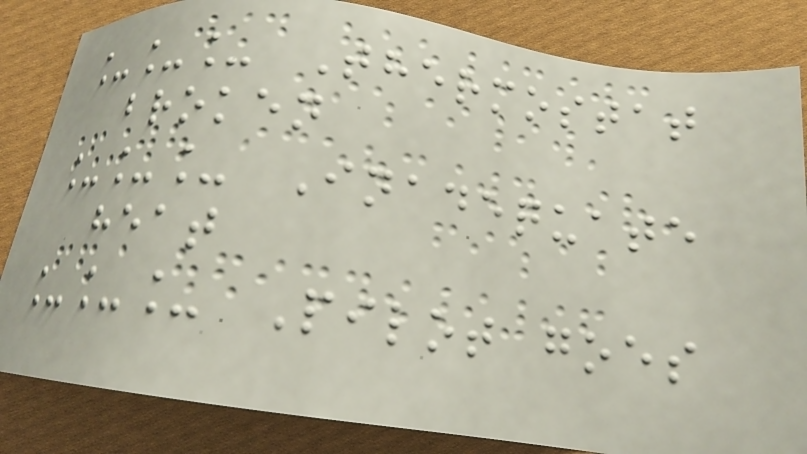___ Thermostat
broken
___ Inadequate
heat
___ Pilot goes
